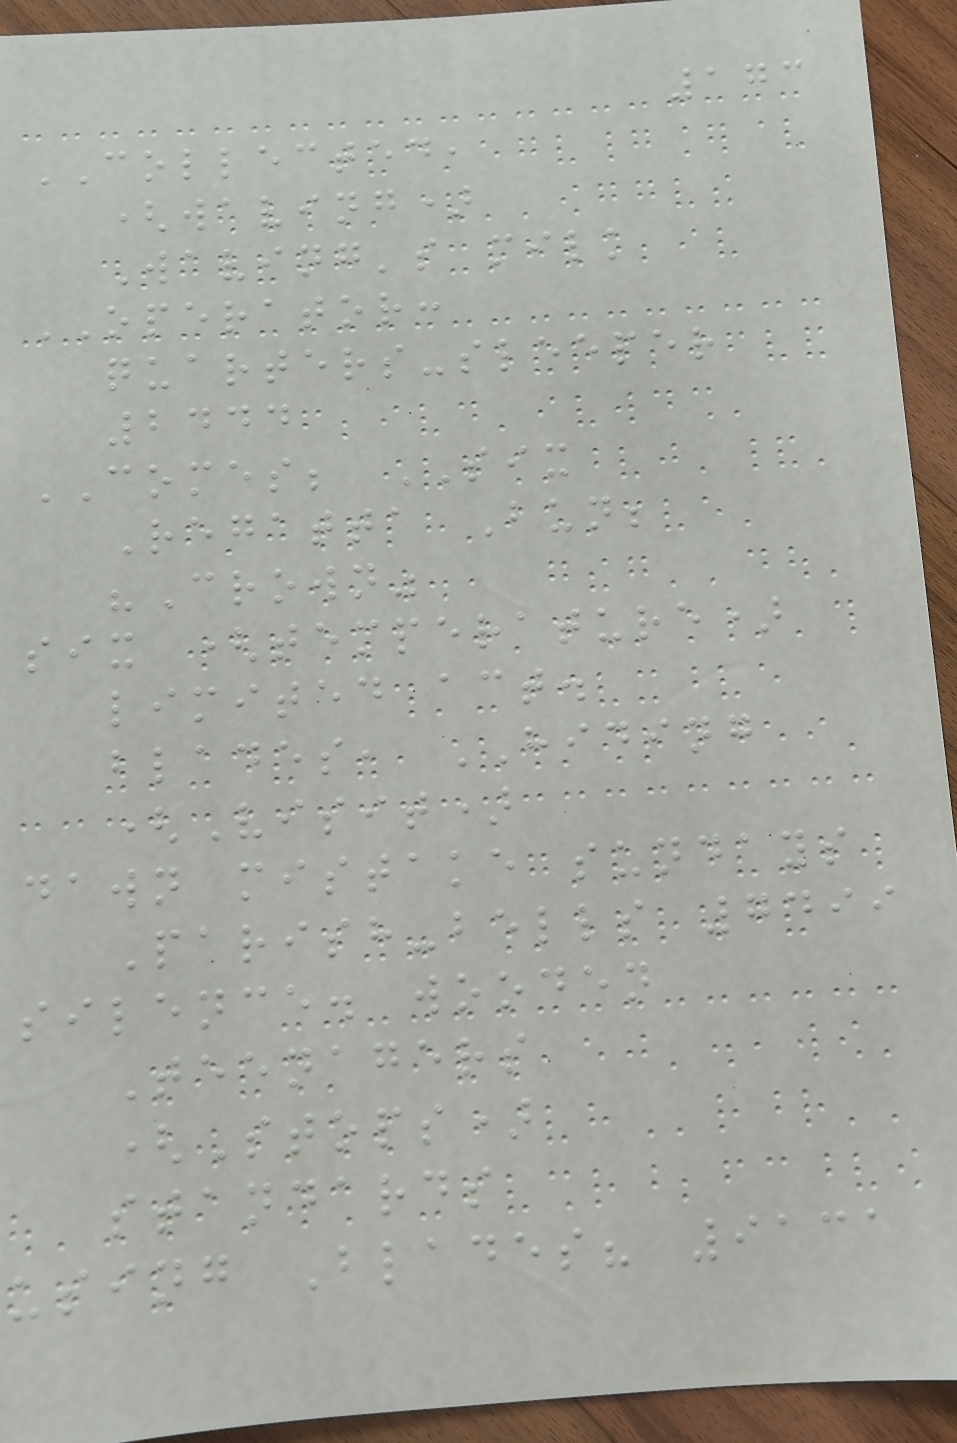173
COLLECTED,
(waving)
Waving's milk
OPERATOR:
quarters-sleeper
2444
COMES; SIX
Regatta Bun;
"Crown"
six (temperature)
limited act.
blades, HIDING
(Visit)
dawn mistake sundays
Parish-bells 7499
silence. wooden
Teenagers
(Stops)
standards
using Blades? 9131
